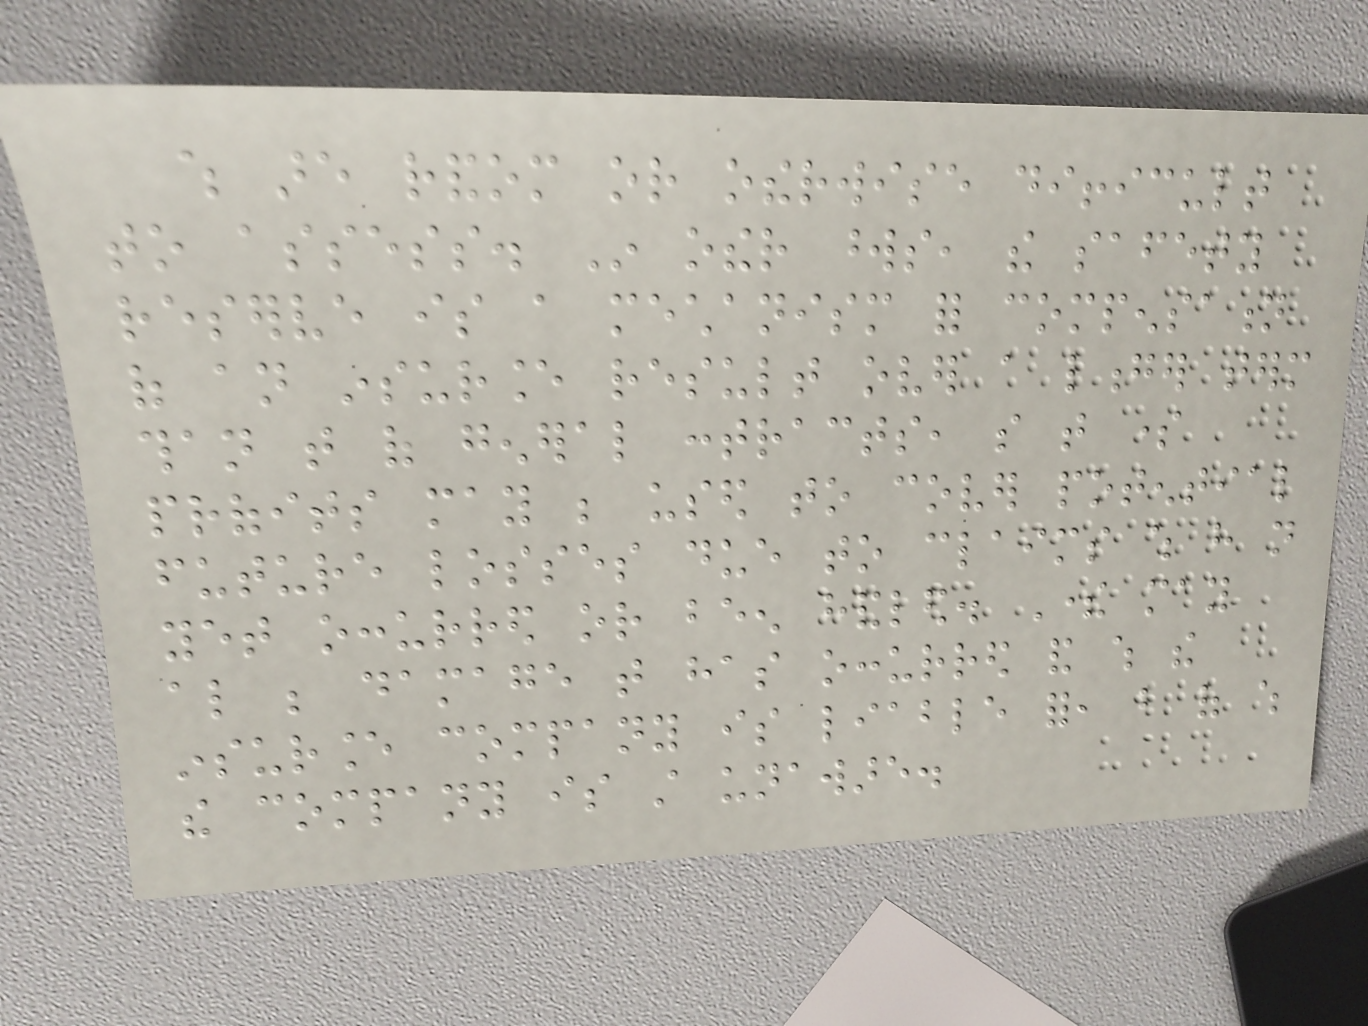which are random or otherwise difficult
to assess. In other words, the safety
reserve is a mechanism for compensation
of an insurance result over a longer term
than that of general contracts, so that some
profits may be used to cover potential
future losses due to claims which have not
yet occurred or been handled. There may
also be damage that has occurred and which the
insurance company is liable for, but of which
the company is still unaware.
